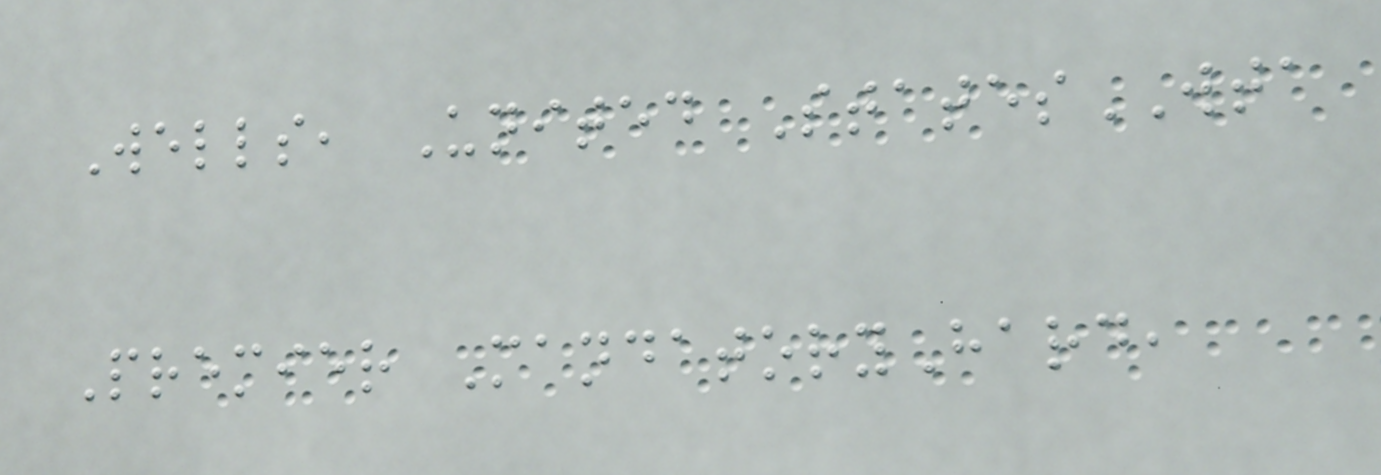Wells, United StatesWTA
Premier MandatoryHard,
